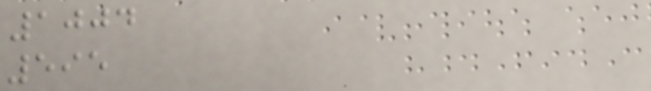1004
595
